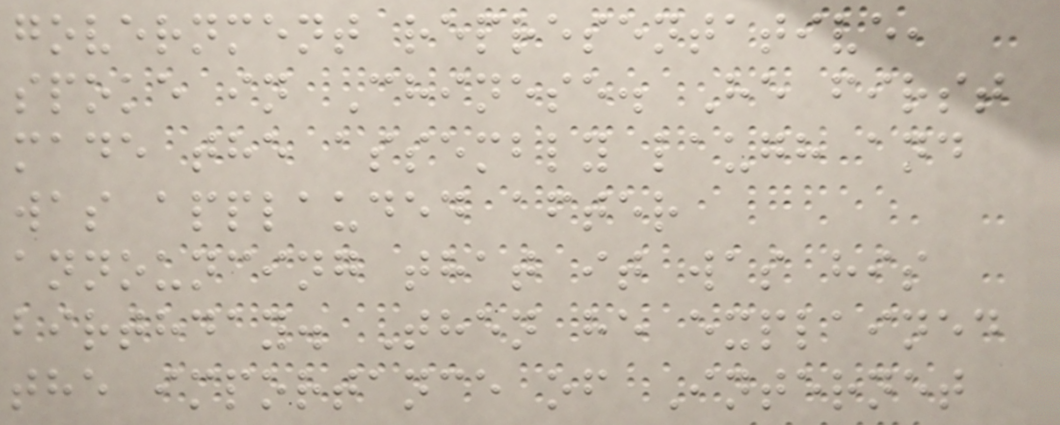government representative,
spoke in Chinese. He first
made the assembly laugh and
was applauded after
announcing that it was his
birthday. Then he explained
the importance of Internet
